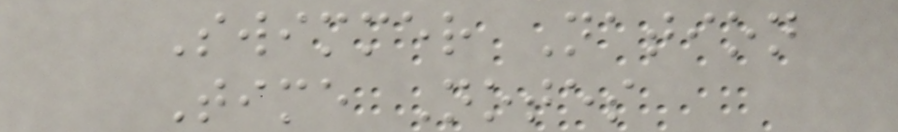Swimmer Nation
Time Notes
